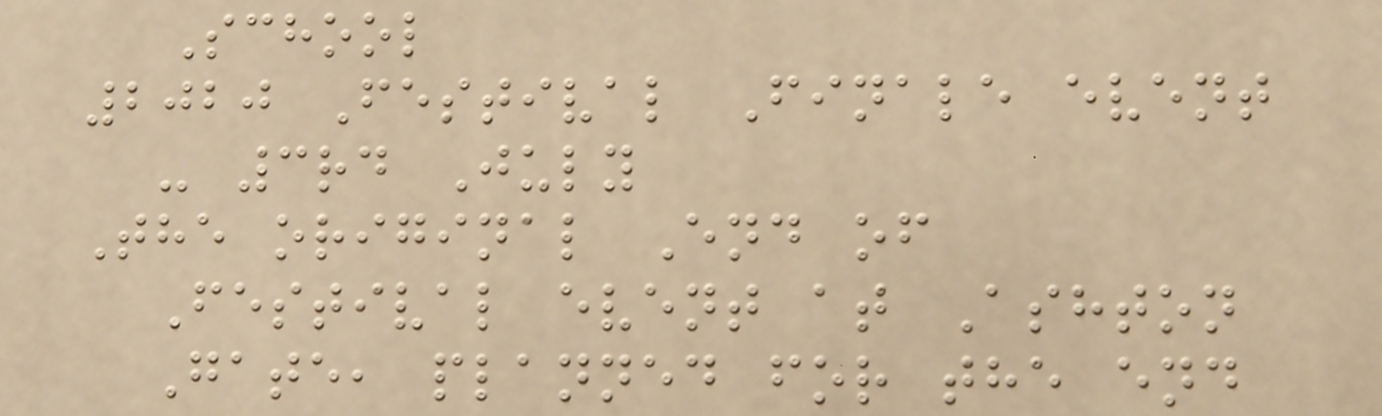School
2020 Festival Finale event
- 3rd July
The original End of
Festival event at Ashton
Gate, planned for the end
